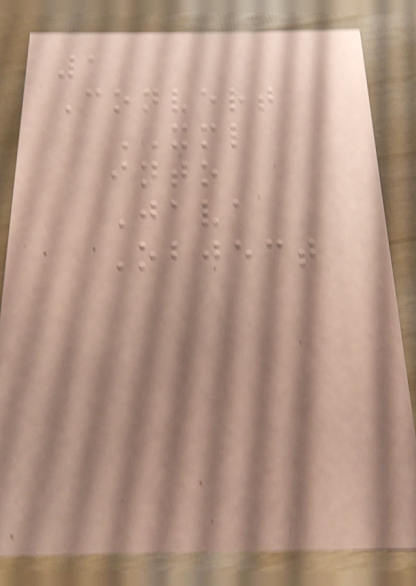1
Convert
XML
into
Java
Object
